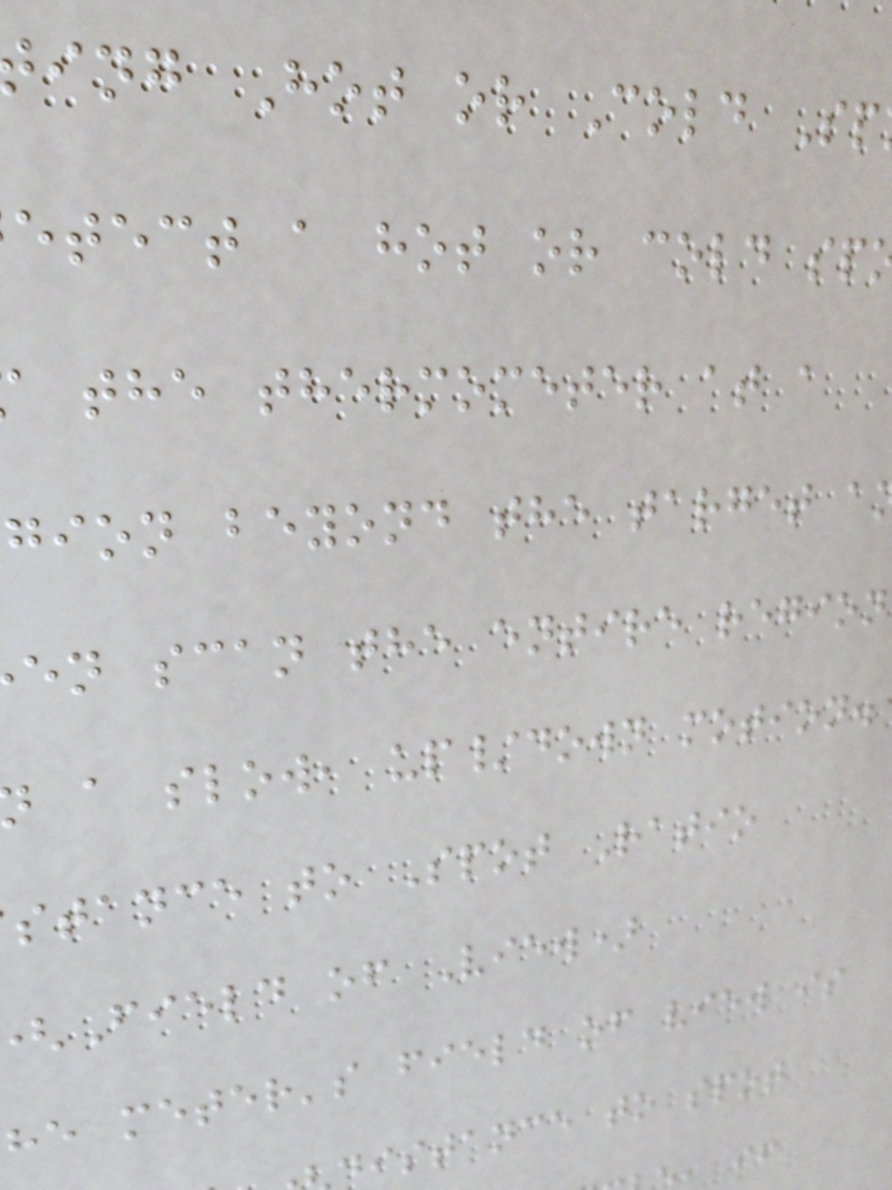ing Hot or Cold Sp
etect a hot or cold sp
the thermometer at a
gion beyond the target a
en scan the entire region
a slow, up/down motion.
stance to Spot Ratio
Field of View)
he meter's field of view is
distance to spot
